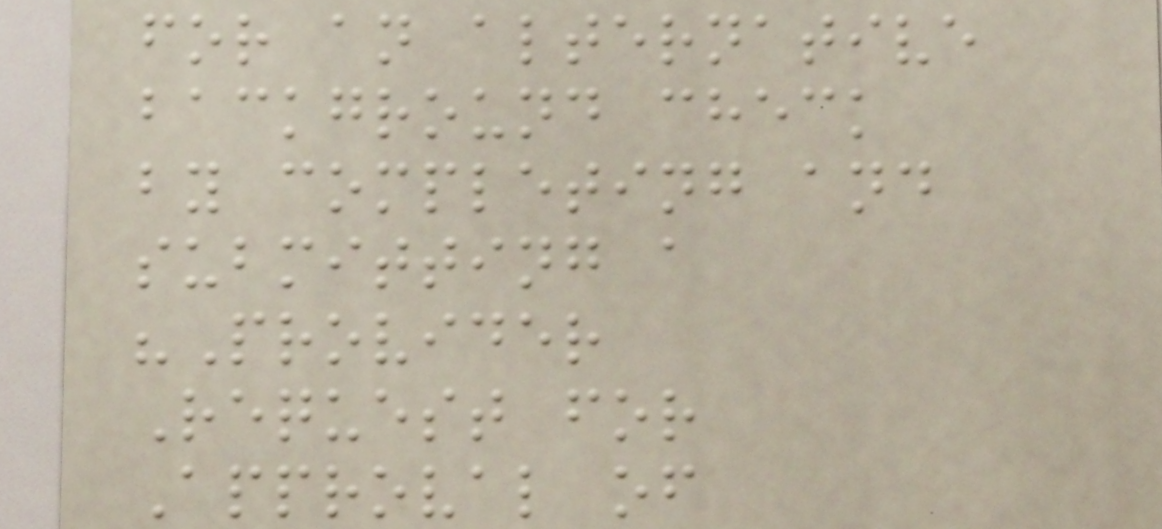for an alternative
background check
by completing and
submitting a
"Provider
Request for
Approval of
